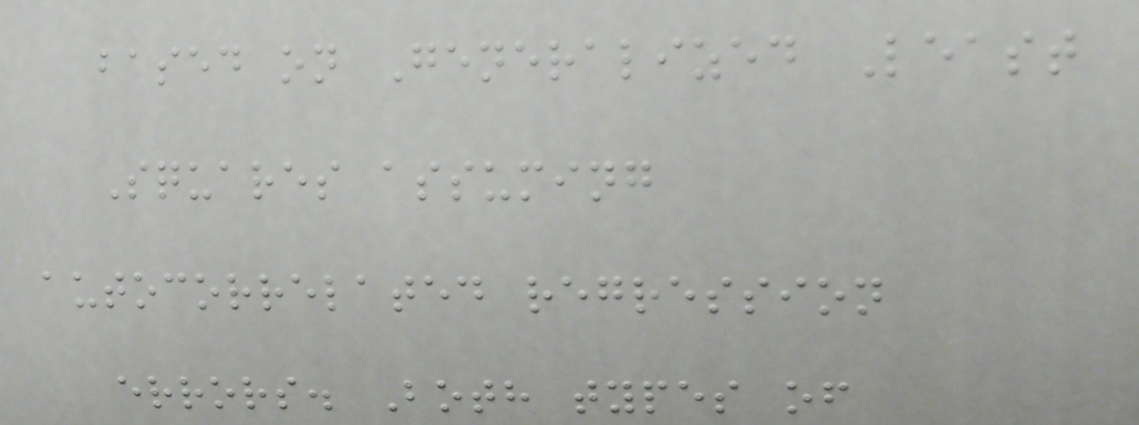based on Generalized Least
Squares assuming
autocorrelated regression
errors. Both types of
